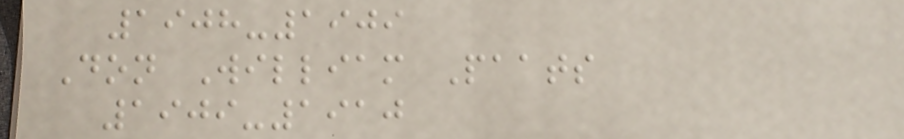1908-1909
Don William Paats
1909-1910
